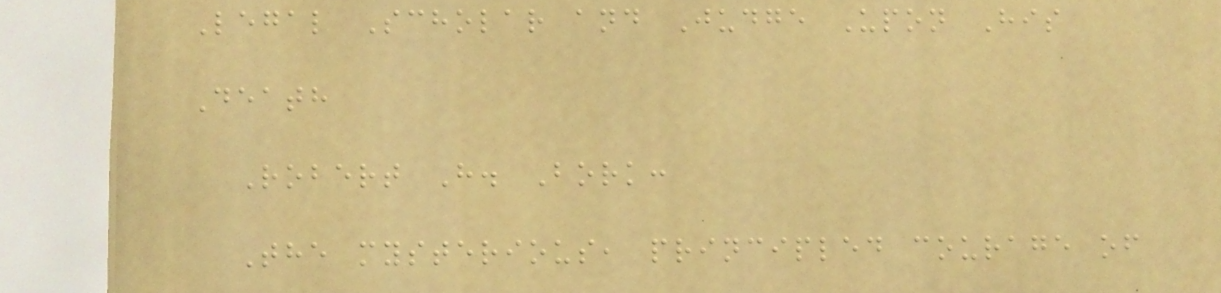Legal Scholar and Judge Upon His
Death
Robert H. Bork:
The mysterious, principled courage of
